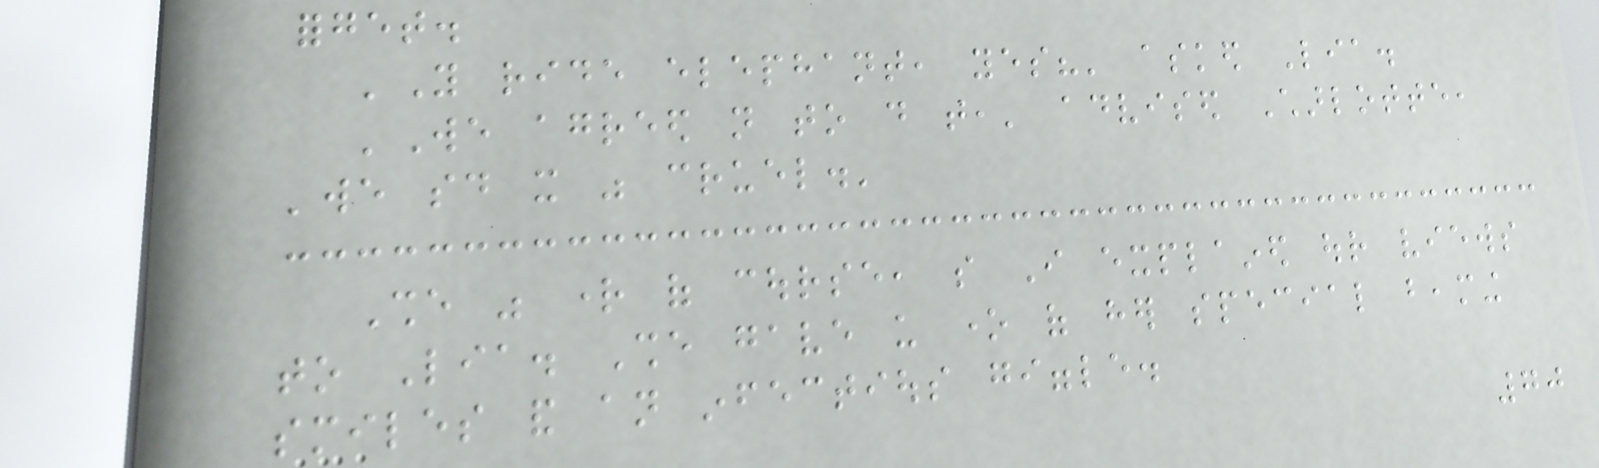forget.
'You ride elephant, yes?' asked Lia.
'We agreed not to do that,' advised Charlotte,
'we said it was cruel.'
She was right of course, so I explained our views
to Lia. She gave us one of her special beaming
smiles and an infectious giggle.
70
